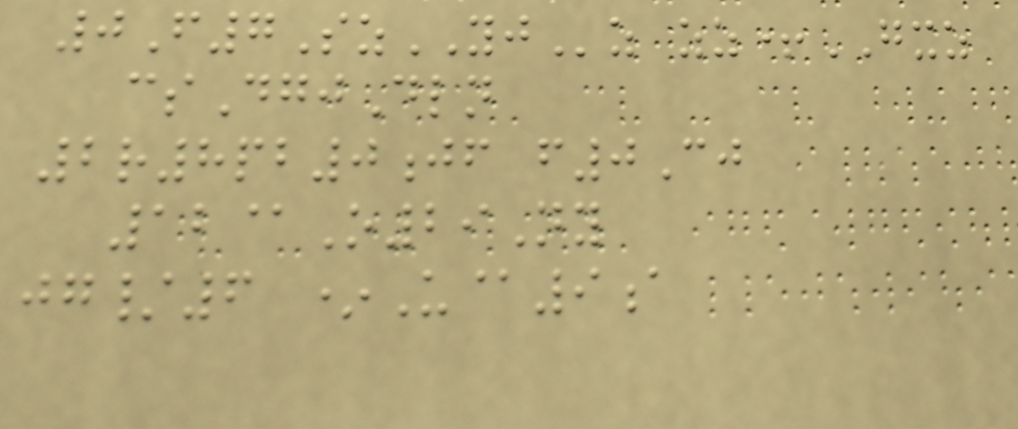0F7SzYJz zz+GXZ
csDgjDln
2r8pb0jf f0Cj
12@O29Ny
jg/6 *U@9a
